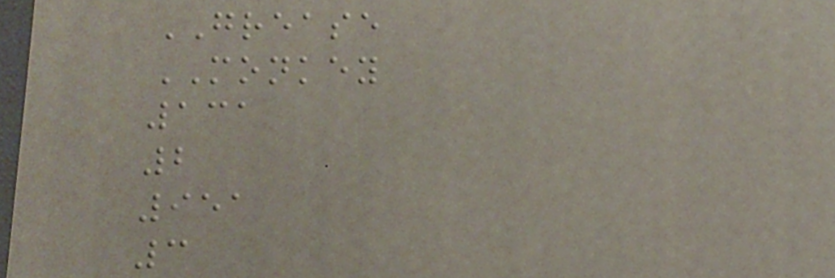GREASE
MONKEY
131
2
951
3
